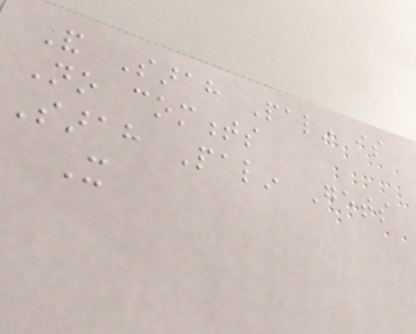And Sarah Palin is
No comments
Sarah Palin Gets
It
